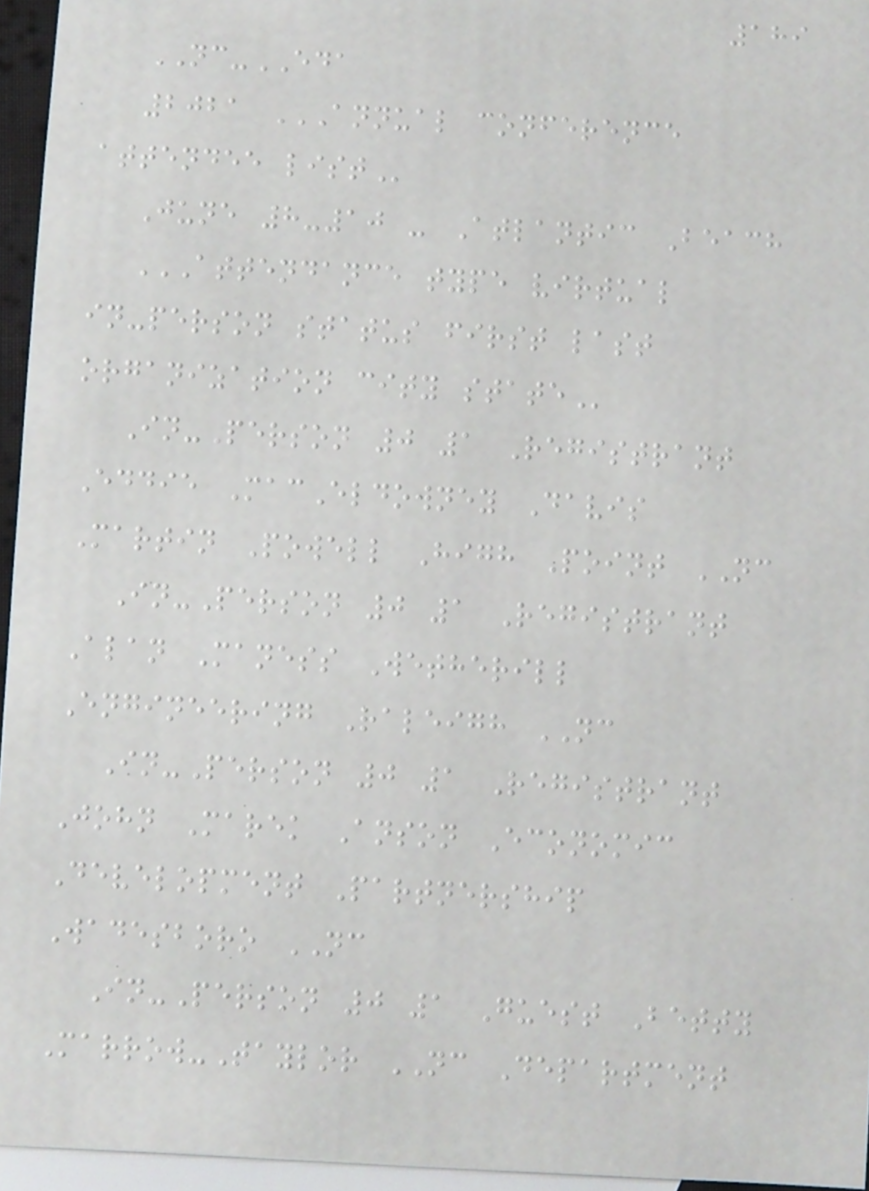189
NC-EDA
2021 ANNUAL CONFERENCE
ATTENDEE LIST
June 8-10 - Atlantic Beach
ATTENDANCE TYPE VIRTUAL
IN-PERSON STATUS FIRST LAST
ORGANIZATION CITY STATE
In-Person 0 1 Registrant
Eddie MacEldowney Davis
Martin Powell High Point NC
In-Person 0 1 Registrant
Alan Maness Wetherill
Engineering Raleigh NC
In-Person 0 1 Registrant
John Marek Anson Economic
Development Partnership
Wadesboro NC
In-Person 0 1 Guest Betty
Marrow-Taylor NC Department
